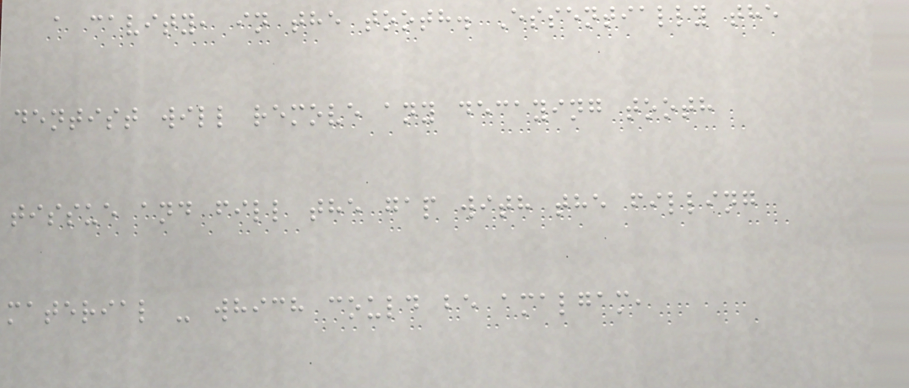a cavity, in the tooth. Essentially the
dentist will remove any decaying tooth
tissue and fill the gap with the filling
material - which could be amalgam,
